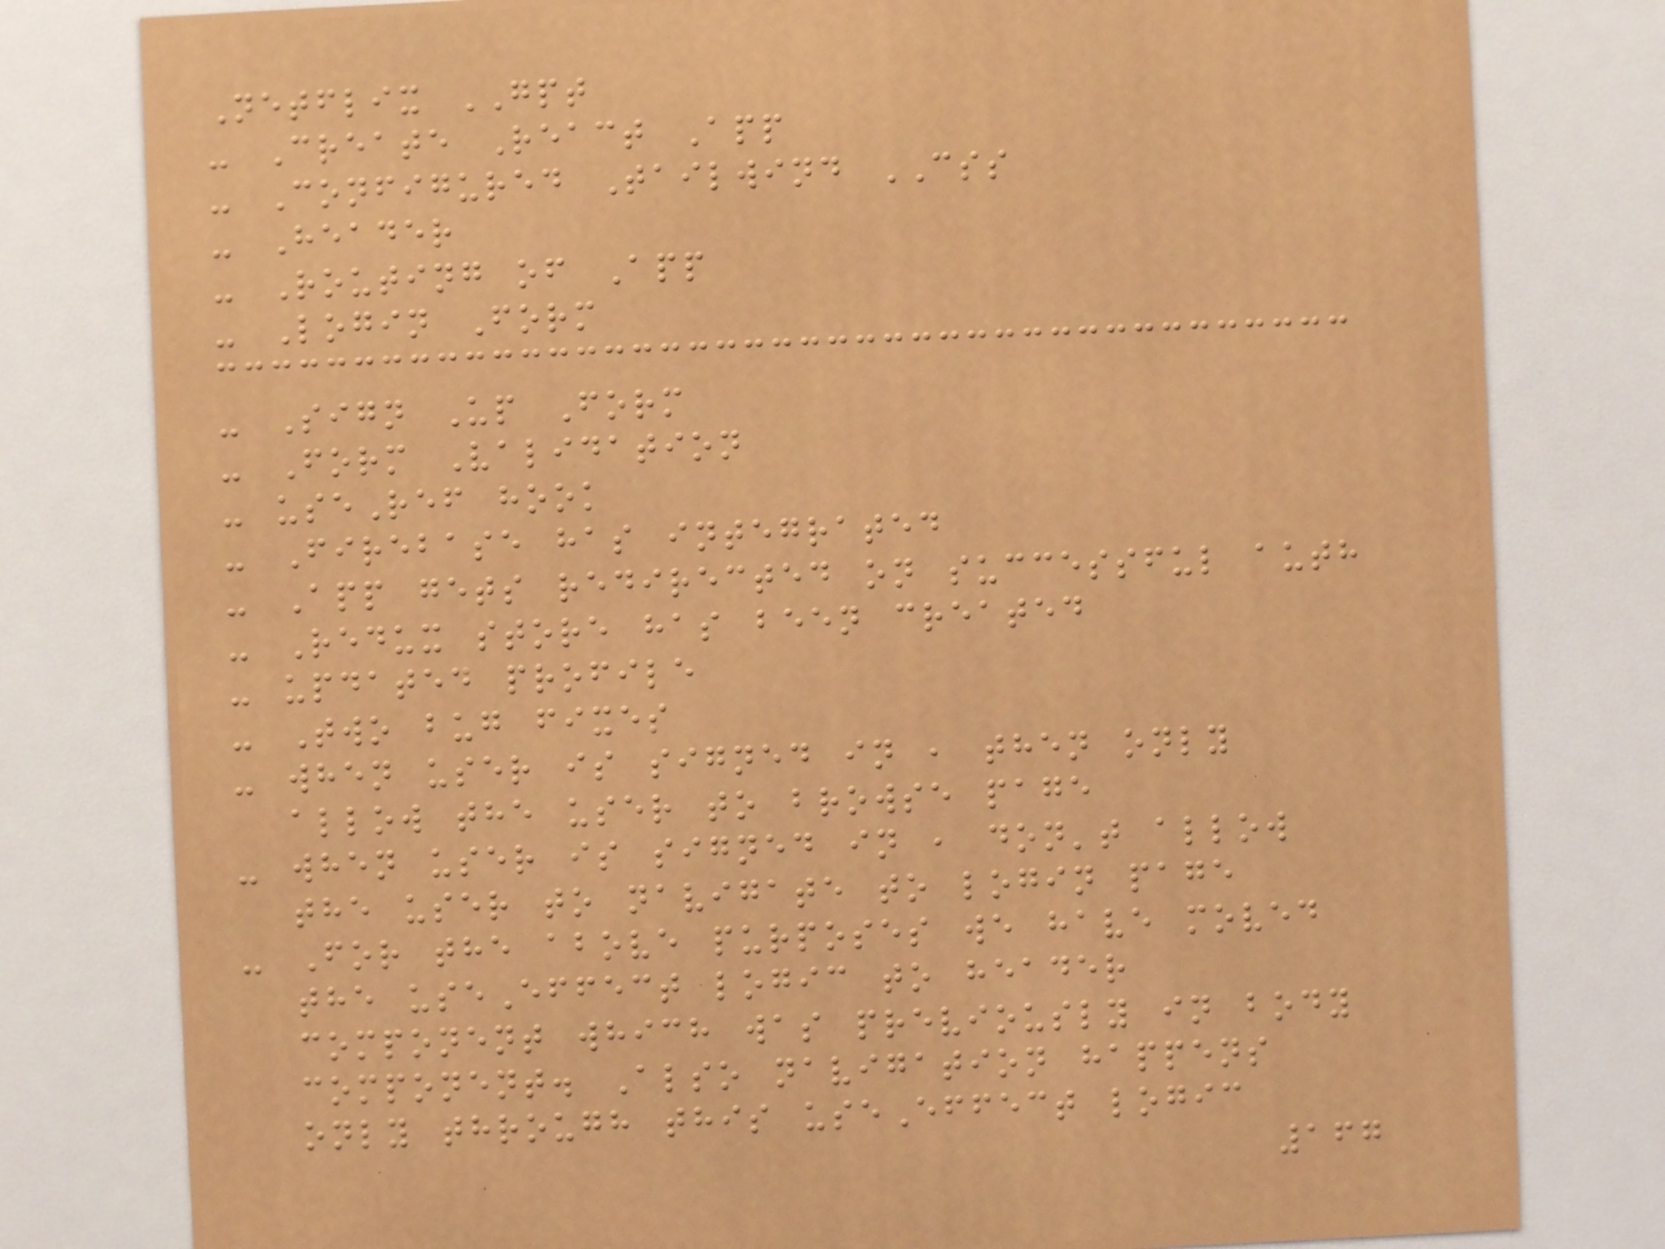Netflix GPT
- Create React App
- Configured Tailwind CSS
- Header
- Routing of App
- Login Form
- Sign Up Form
- Form Validation
- useRef hook
- Firebase has integrated
- App gets redirected on successful auth
- Redux store has been created
- updated profile
- Two bug fixes
- when user is signed in , then only
allow the user to browse page
- when user is signed in , don't allow
the user to navigate to login page
- For the above purposes we have moved
the useEffect logic to header
component which was previously in body
component. Also navigation happens
only through this useEffect logic
167
